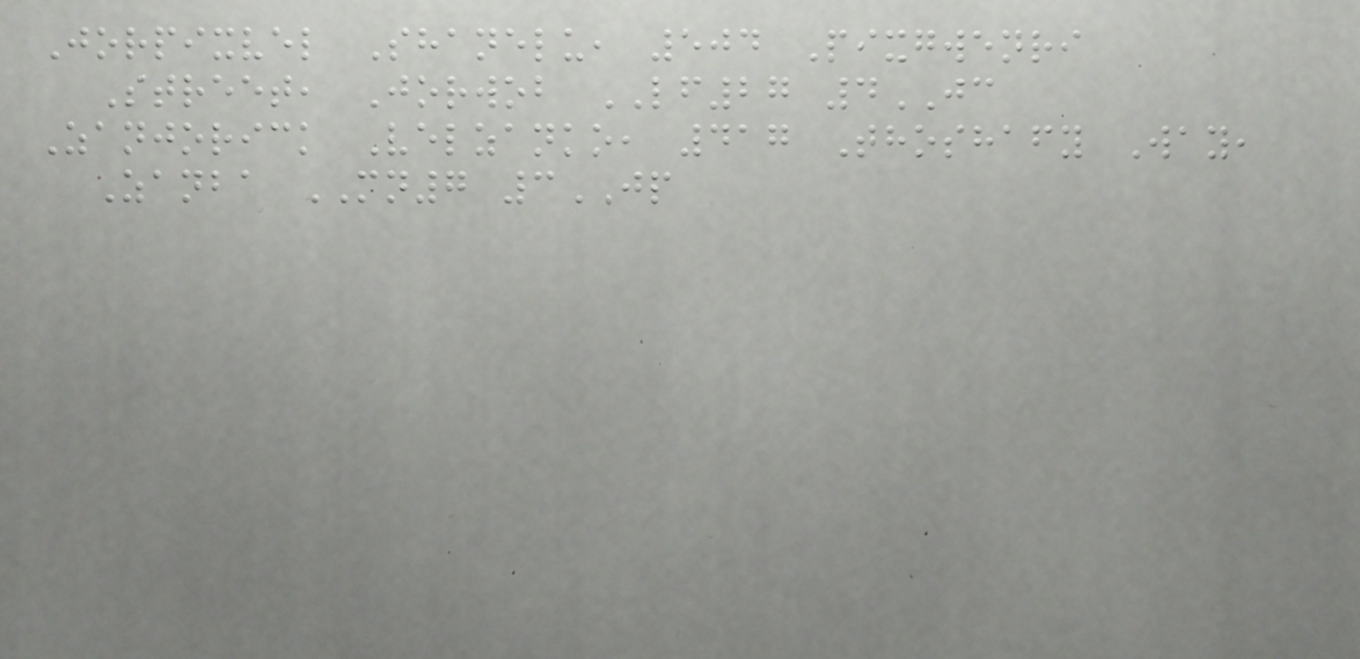Jorpixvel Shanelu, 504 Pixgwenri
Street, Jorwob LF27 4JC
Zanjorick Velzanko, 417 Thoshafy Way,
Zanba MN7 3JP
